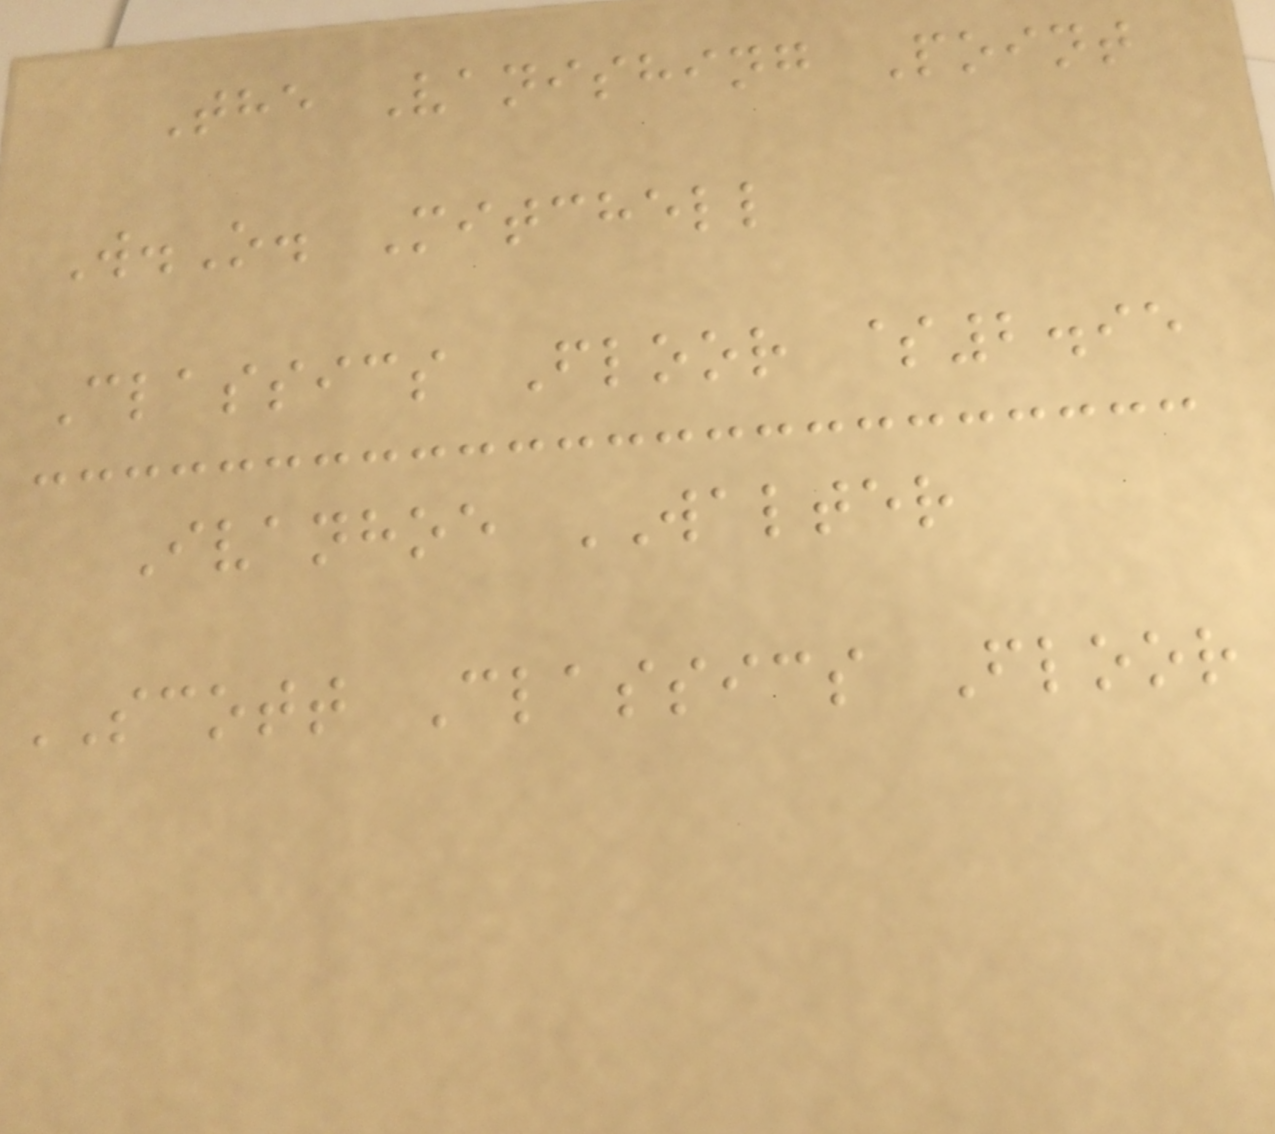The Vanishing Point
W.O. Mitchell
Classics Floor $2.95
Ivanhoe WALTER
SCOTT Classics Floor
